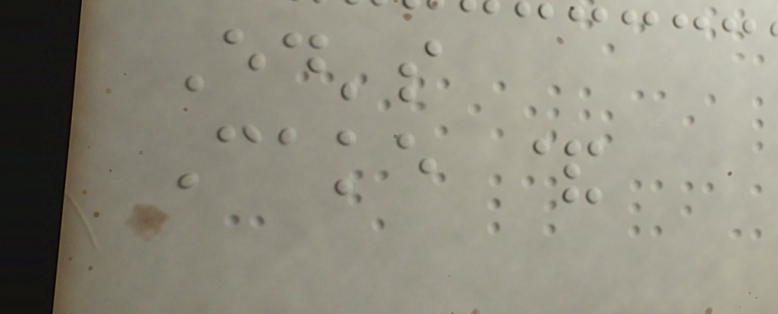Ed's
Cake &
